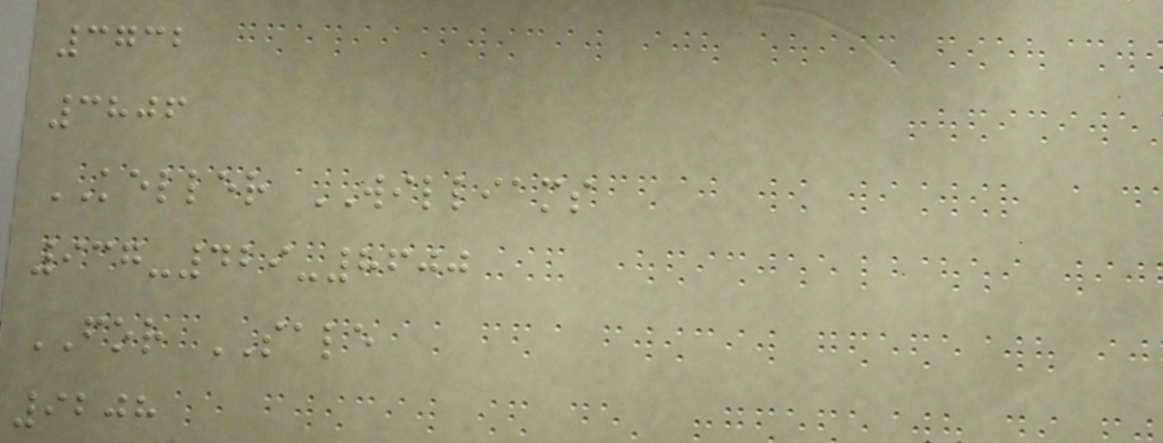3732
3806
KELLER WILLIAMS
937-429-8600
FOR SALE
9208
